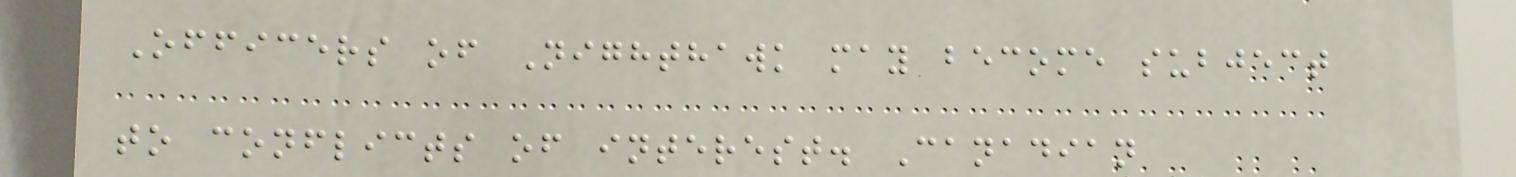Officers of Nighthawk may become subject
to conflicts of interest. Canadian
